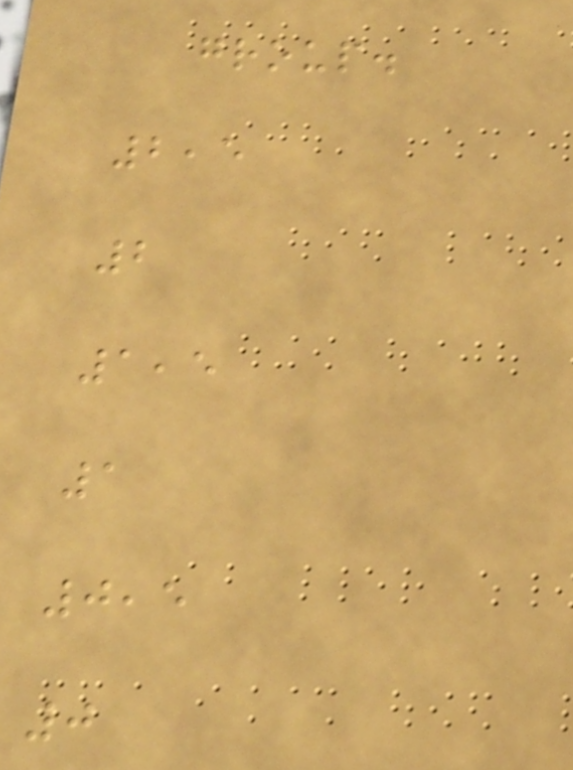group.
2,5
2
1,5
1
0,5
0
